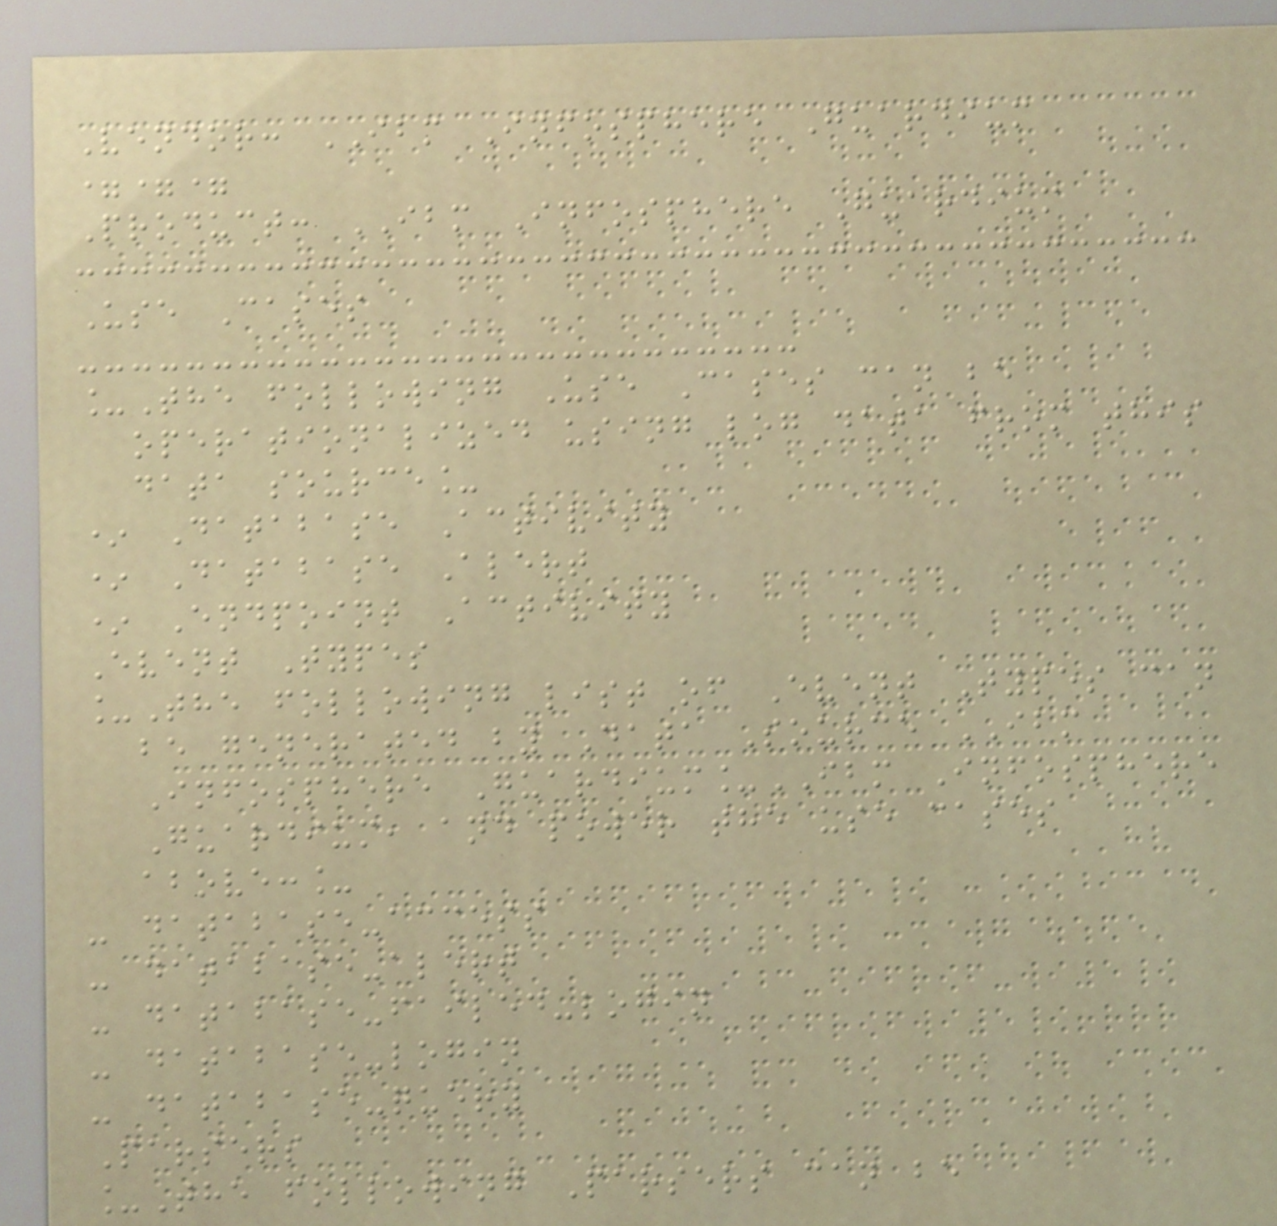Vendor: IBM Infosphere Guardium
===
Product: IBM Infosphere Guardium
Use Cases
_The following Use Cases can be
operationalized using log data from this
data source_
* Database Activity
* Database Alert
* Endpoint Activity
Event Types
_The following list of Event Types can
be generated by Data Source IBM
Infosphere Guardium_IBM Infosphere
Guardium, and power the use cases
above:_
- database-access
- database-alert
- database-failed-login
- database-login
- database-query
Parsers
_The following Parsers can be
